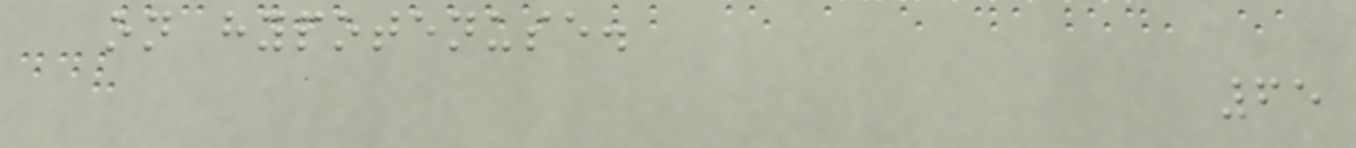on hypotenuse.
65
